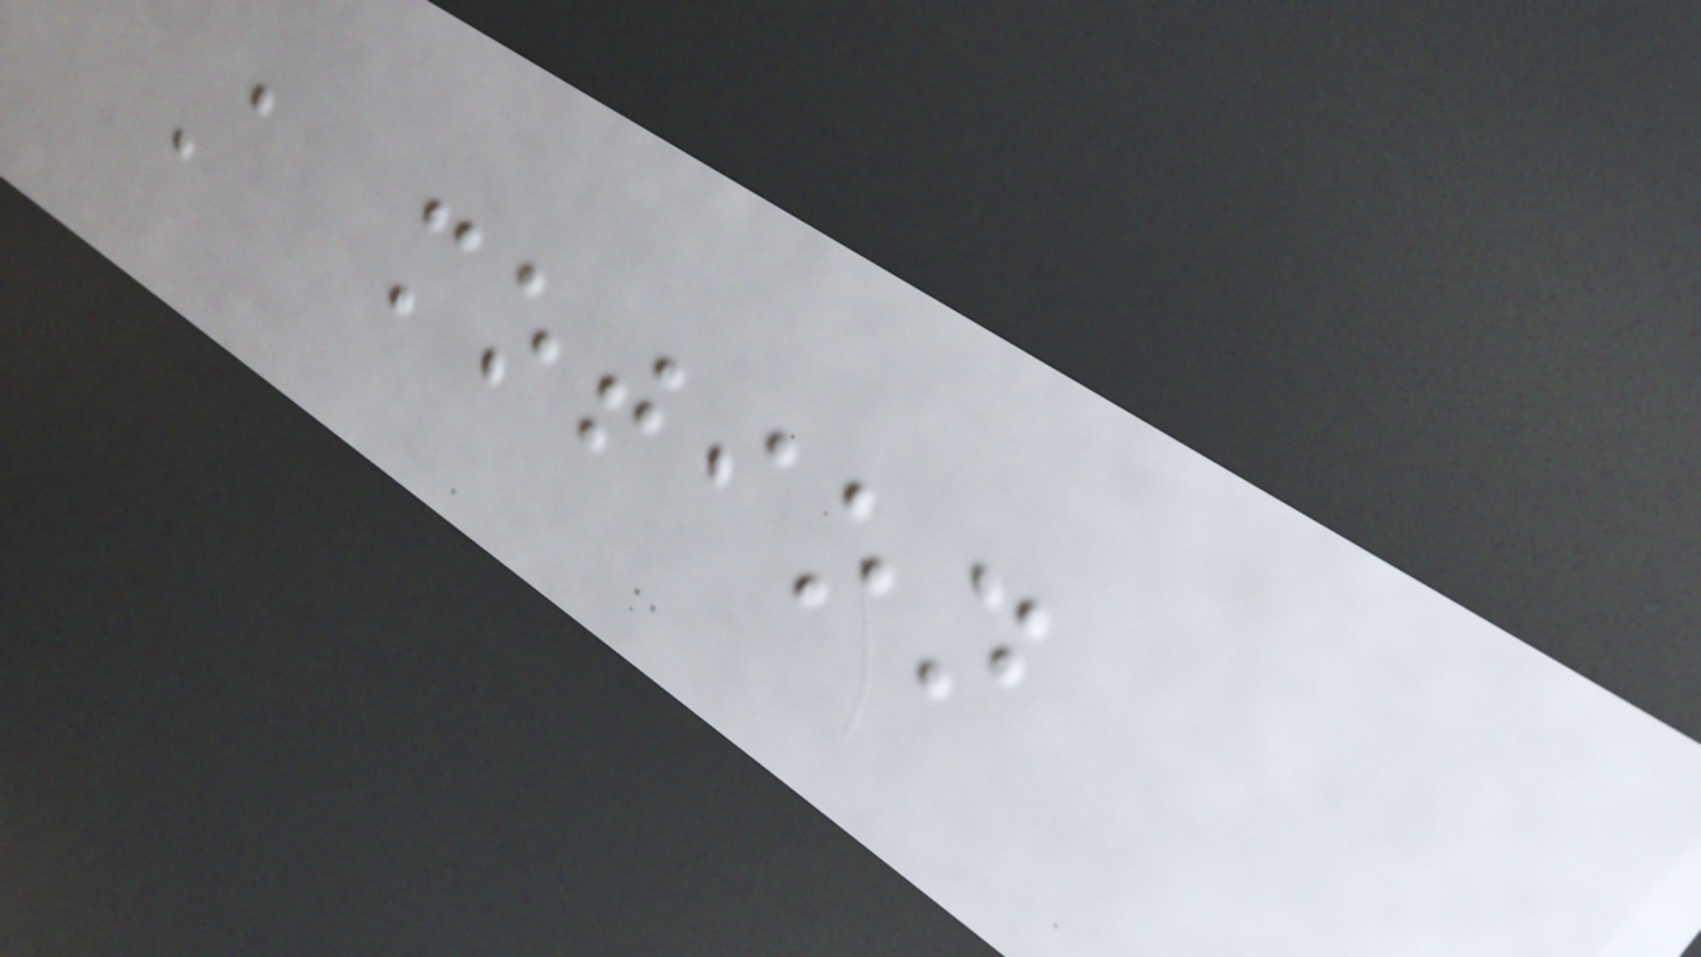A motion
